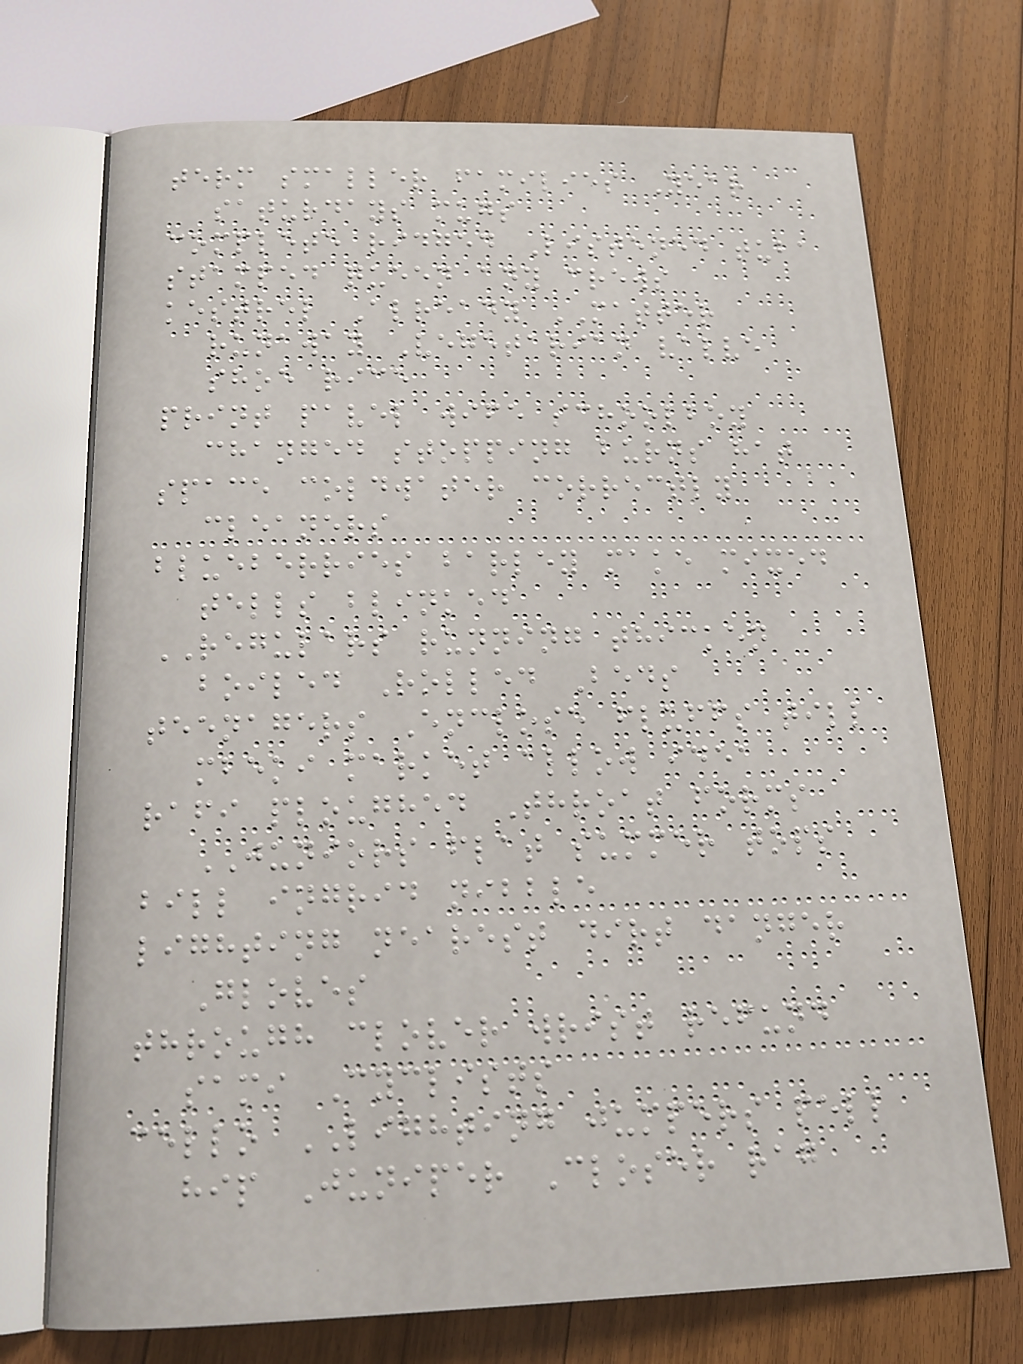term smaller families Year
saturdays mugs
complete ridged Listened tuba
stamped queen any crews
kestrel Already MATTER
runaway Vegetarian valve
shoe rice
print pavel wife schoolboy
changed stopping burns hat
space coldwater correctly
cleaners
blueberries barley make mixed
tells blinked
REGULARS running thicken
boiled Rolled Beds
teenagers Enclose fluffs till
mbeki market allow idea
rafi ploughed Throat forms
JUNIORS flat summer tops
bill ingrid nibble
lighting nearest dirt danger
Gloves
through clover wrist refund
sami Cyclists
cello LIGHTING jumpers pell
hip Juniper Closer rag
